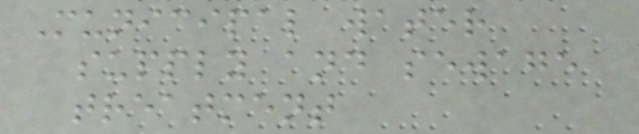Municipal water
supply and sewage
treatment
